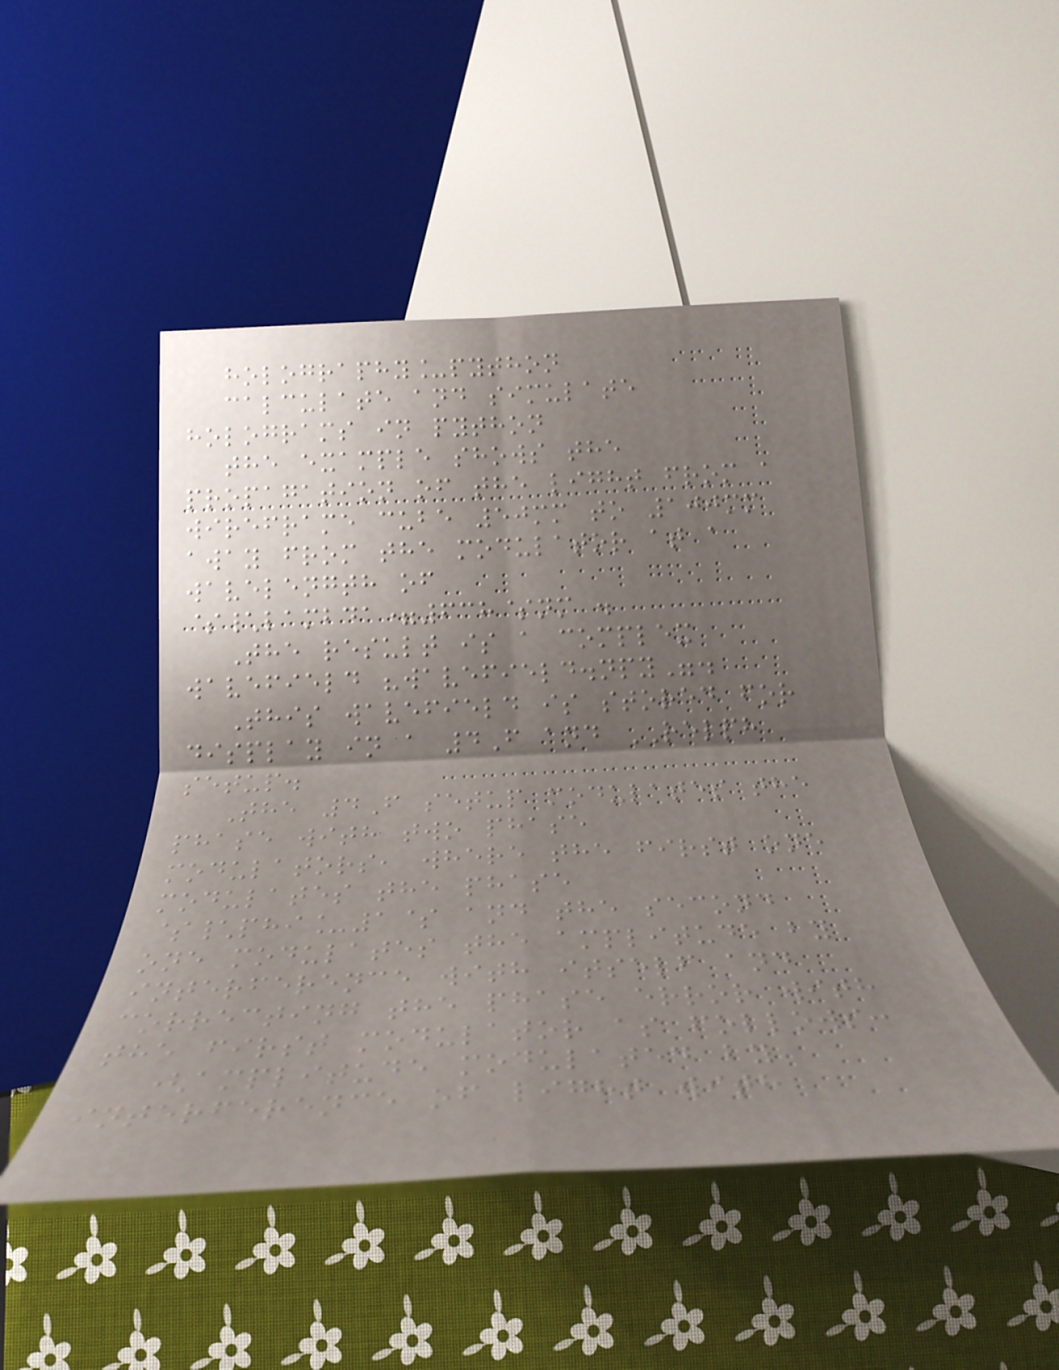holography_python
calculate and simulate
holograms in python
the example shows the
propagation of the light from a
wireframe cube 50mm to 100mm
away from the modulator at a
wavelength of
$\lambda=638$nm .
The result is a complex
wavefield "wavefield.npy".
This wavefield is stored for
display in a 4F and RELPH
setup.
The 4F setup modulates the
phase with two phase
modulators, where the first one
modulates the phase
$\phi_1$ and the second
one modulates the amplitude by
interference with itself and
correcting the phase error with
the first modulator as follows:
(amplitude modulated by
interference of light with
